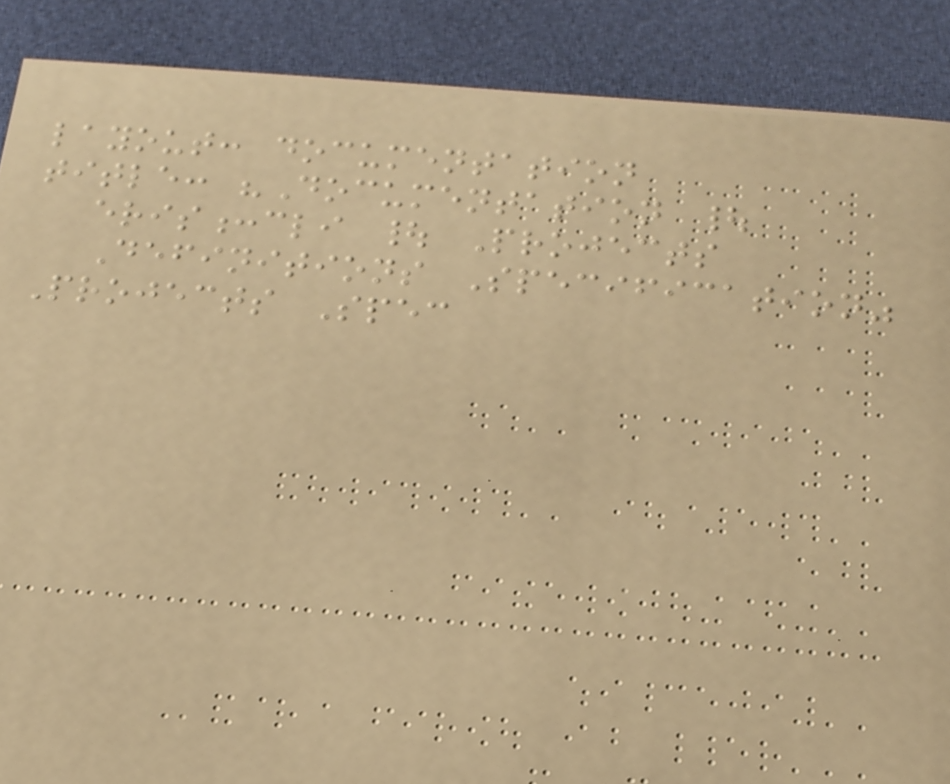layout: documentation
title: "Documentation |
eris:cli | Projects
Definitions Specification"
Projects Spec
